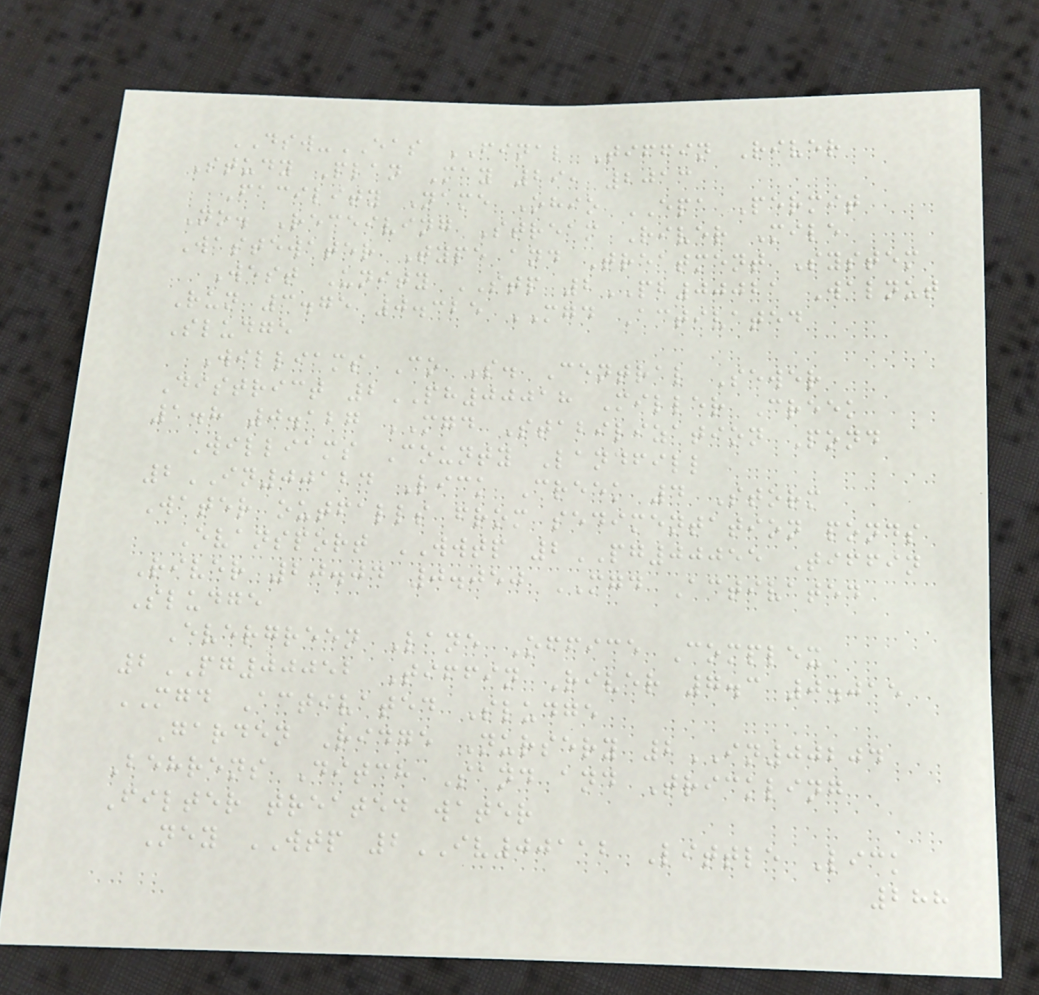DSW-EAS FINAL Tiffin River
Study Plan May 29, 2013
Facility Name Ohio EPA Permit
No. Receiving Stream River Mile
Wastewater Type and Treatment System
West Unity STP 2PB00021 Walnut
Run 3.75 0.325 MGD Activated
Sludge
Williams Co S. Central Sewer
District 2PH00018 Miller Creek
1.8 0.127 MGD Stabilization Pond
Williams County Landfill
2IN00124 Lick Creek 4 Storm
Water outfalls from sedimentation ponds
Evansport WWTP 2PG00055 Tiffin
River 20.04 0.050 MGD Activated
Sludge
Evergreen Lane Office Complex
2PG00052 Tiffin River 7.3 0.015
MGD Activated Sludge
Garden Ridge Nursery 2IN00204
Behrens Ditch Sand and Trickling
Filter treated water
Ney WTP 2IV00112 Little Lick
288
